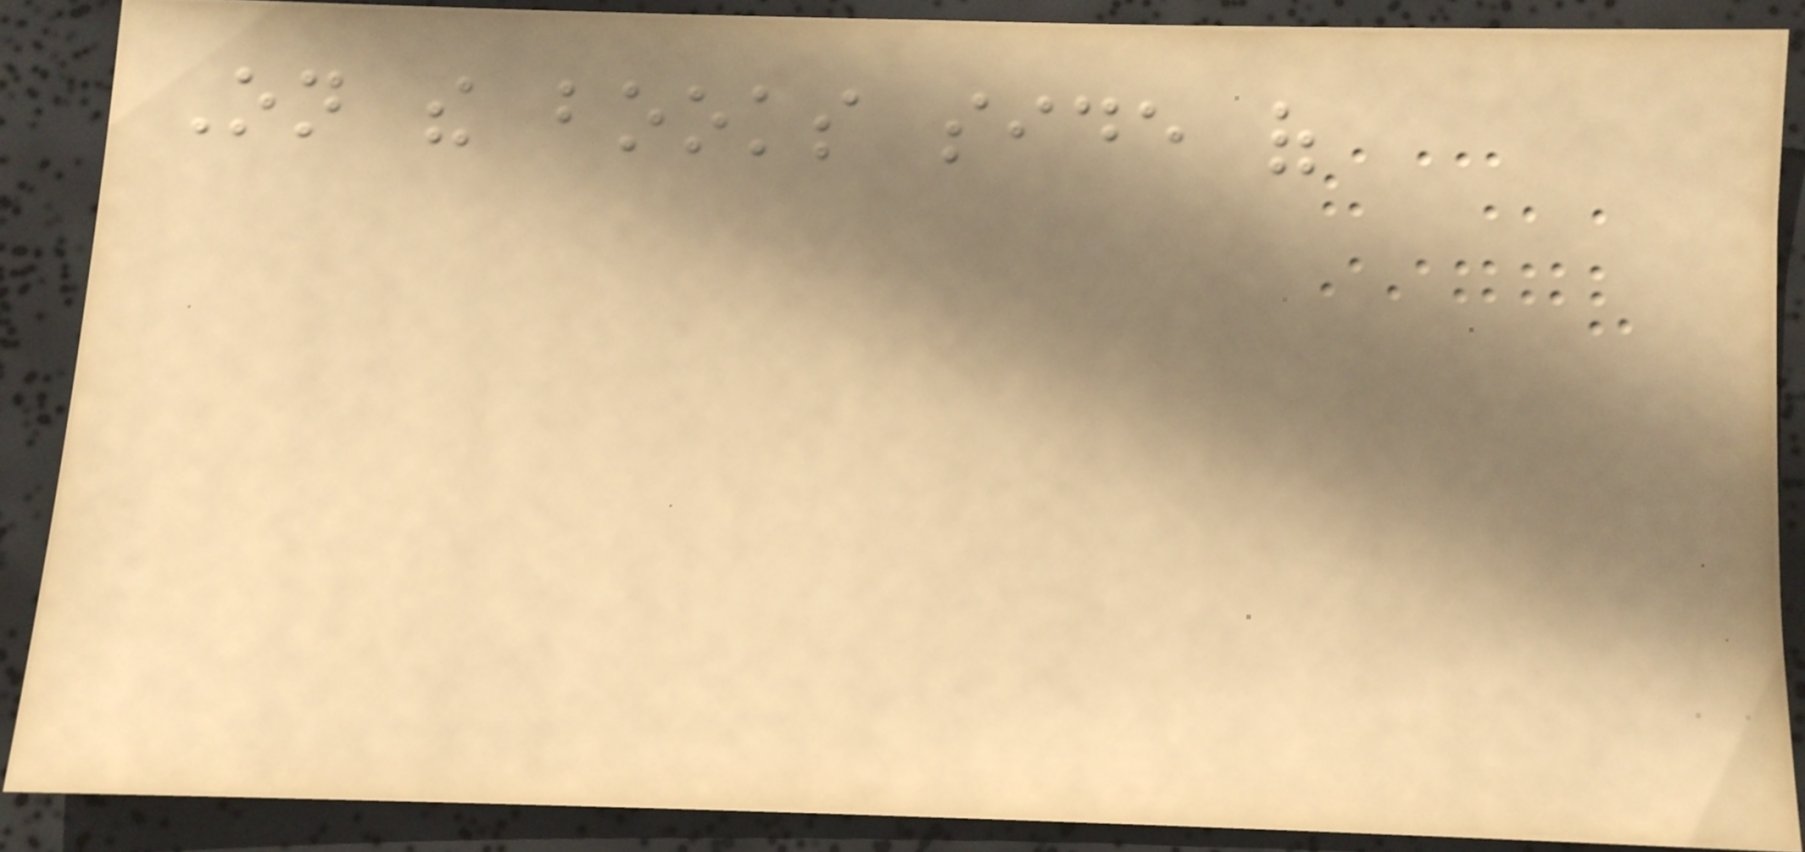On the books side of
